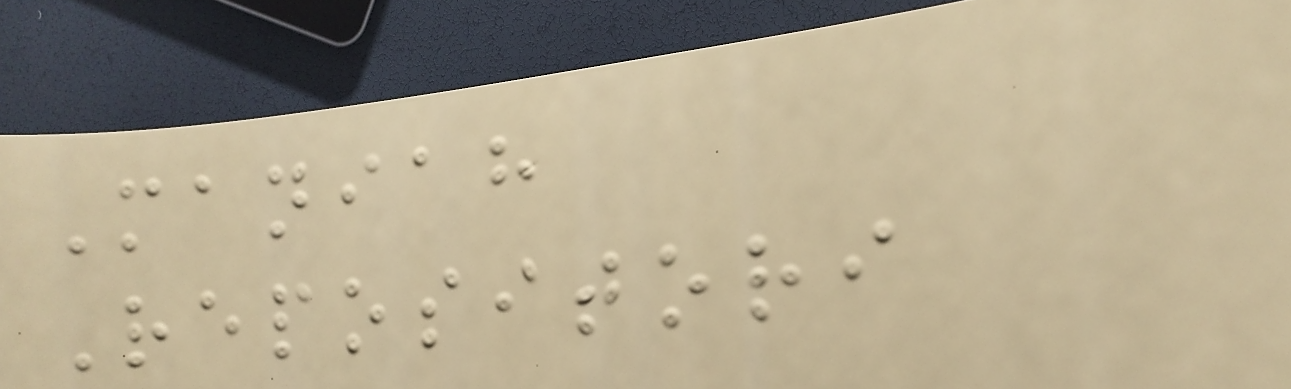Maniah
Repositori
